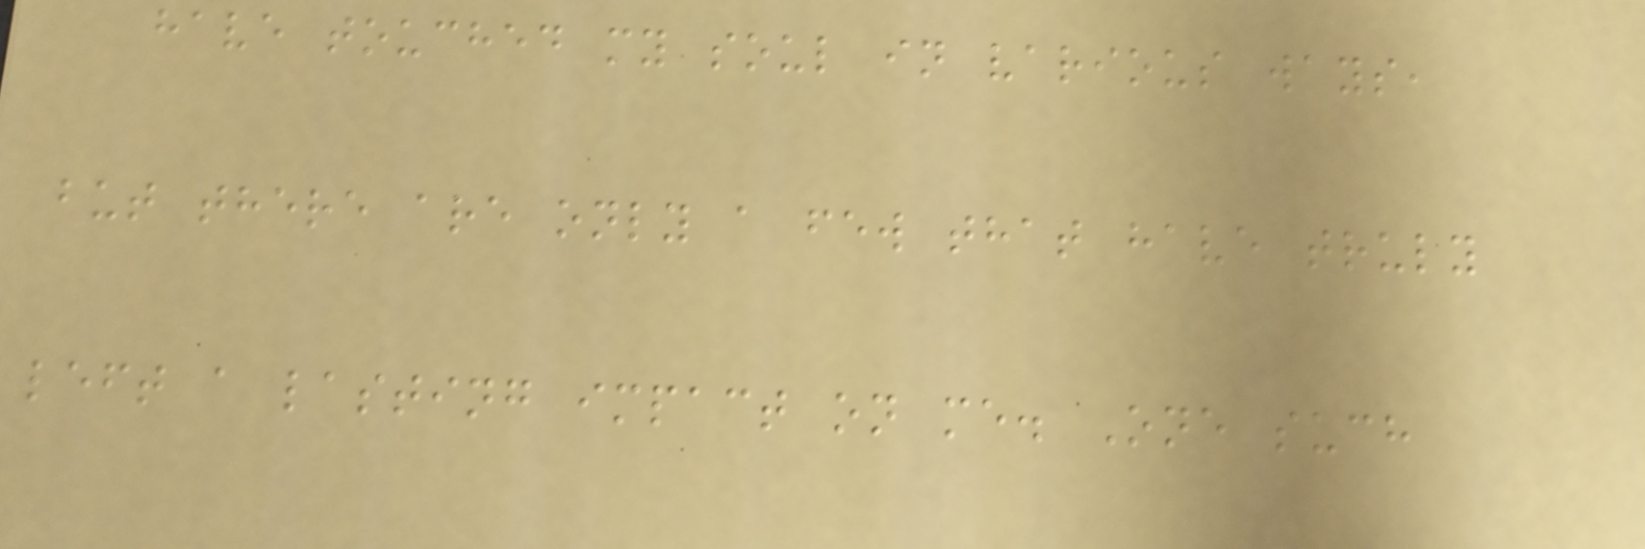have touched my soul in various ways,
but there are only a few that have truly
left a lasting impact on me. One such
